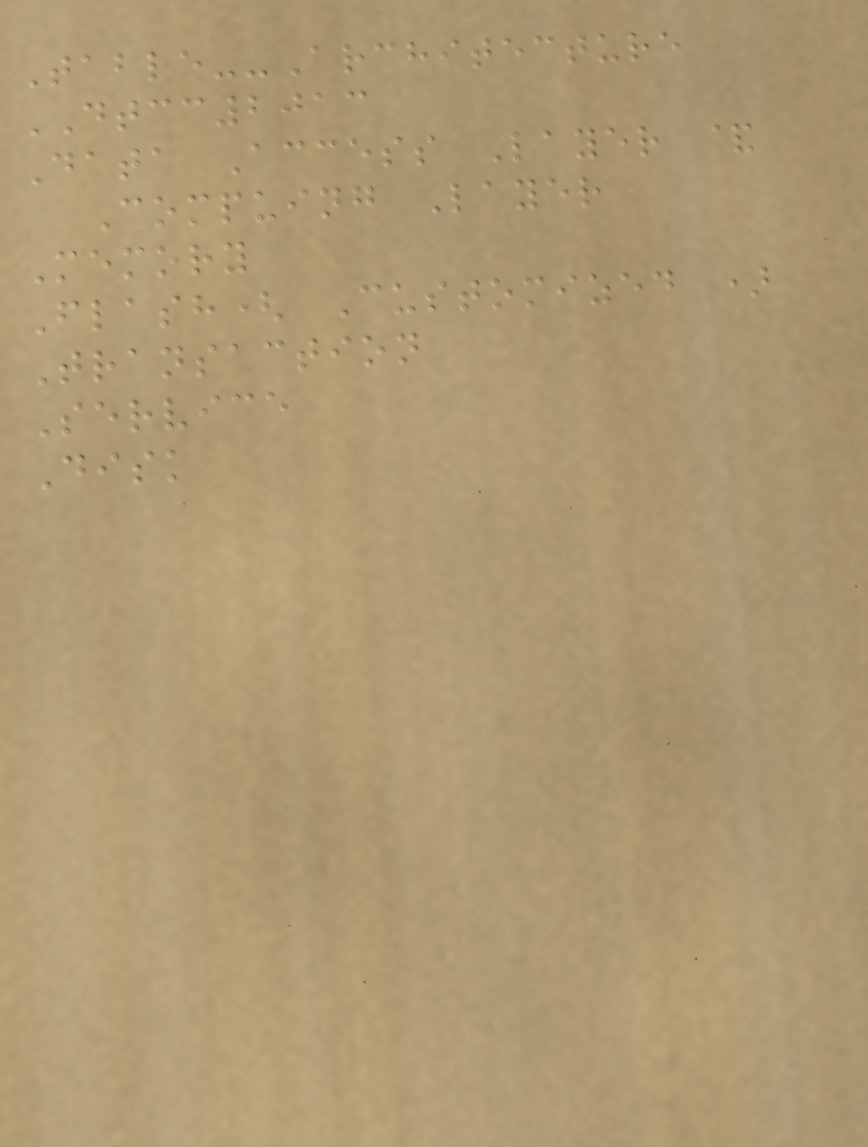Table--Architecture
DTCC2013
Data Access Layer &
Compuing Layer
Memory
Flash( Customized )
Transaction
Service
Disk
